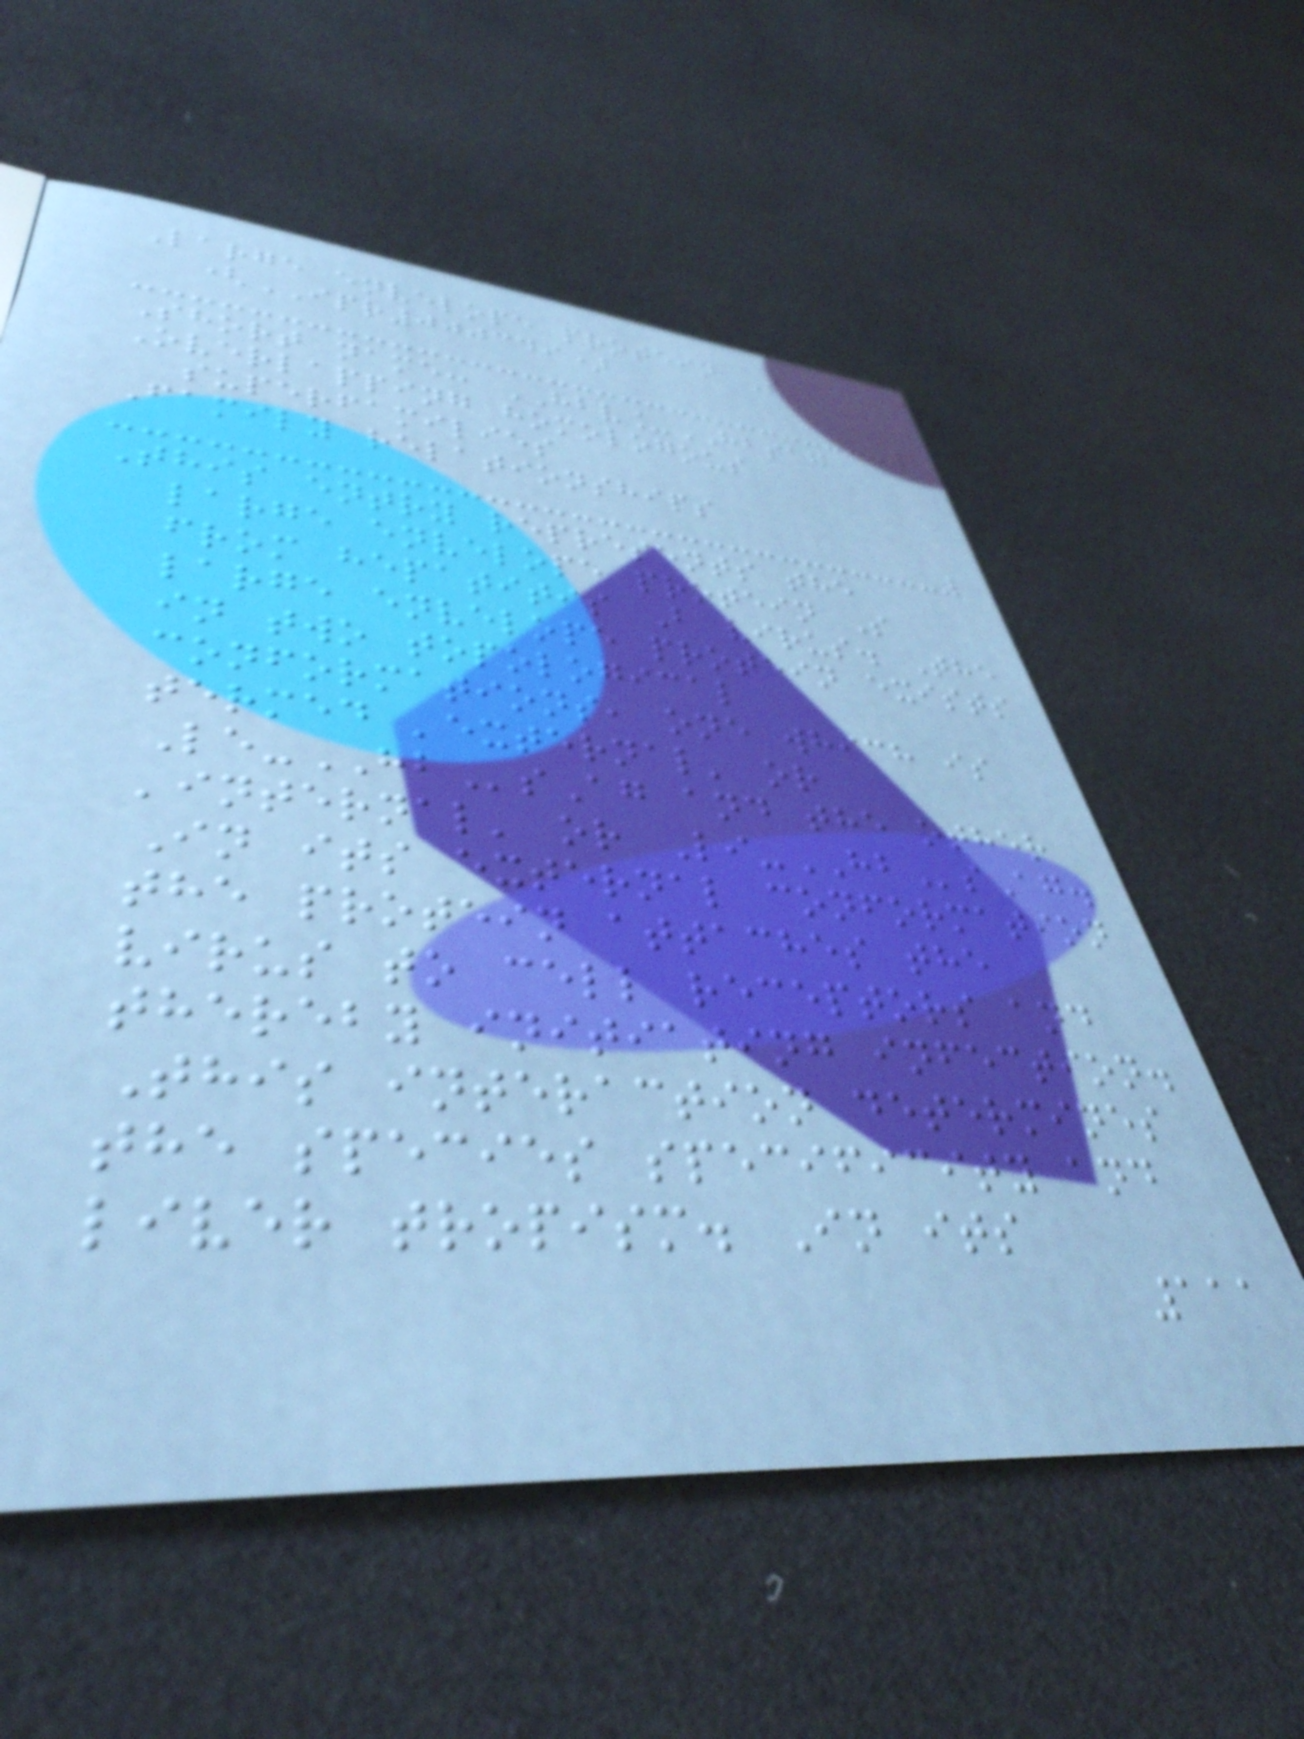Large envelope protein S
(IPR000349)
Short name: HBV_HBSAG
Overlapping homologous
superfamilies
Family relationships
This entry represents the
large envelope protein S
from hepatitis B virus. The
large envelope protein exists
in two topological
conformations, one which is
termed 'external' or
Le-HBsAg and the other
'internal' or Li-HBsAg.
In its external conformation
the protein attaches the
virus to cell receptors and
thereby initiating infection.
This interaction determines
the species specificity and
liver tropism. In its
111
